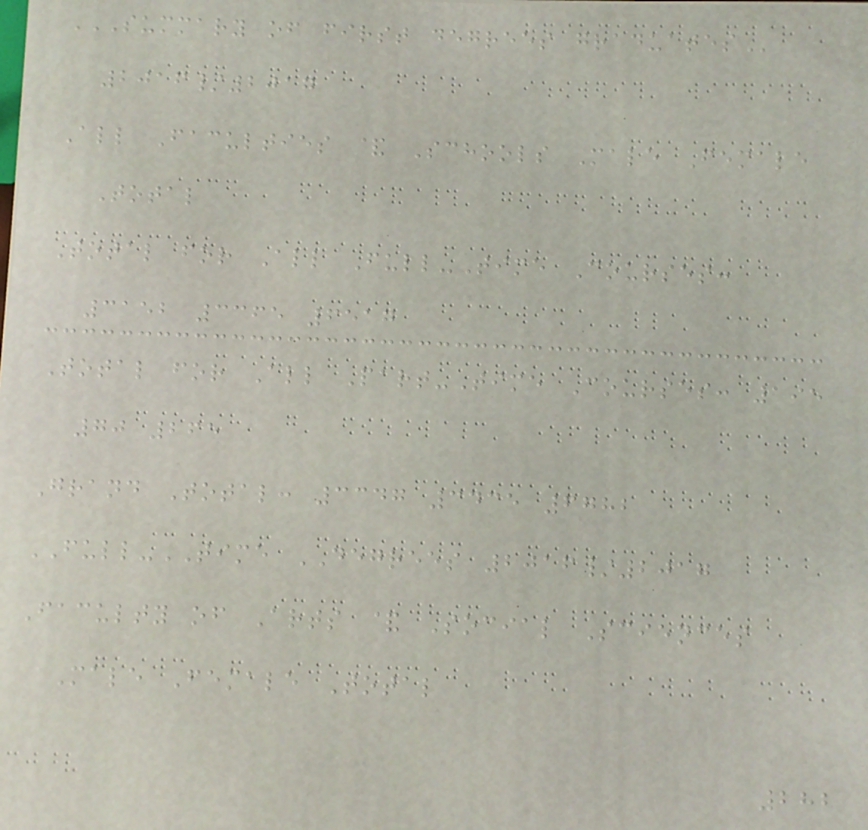SUMMARY OF FIRST DEGREES GRADUATES
2016/2017
All Faculties & Schools Male Female
Total
Total for All Full-Time Courses:
3152 3365 6517
Total for All Part-Time Courses: 195
70 265
Grand Total: 3347 3435 6782
FULL-TIME DEGREES 2016/2017
Faculty of Arts & Social Sciences
Male Female Total
282
